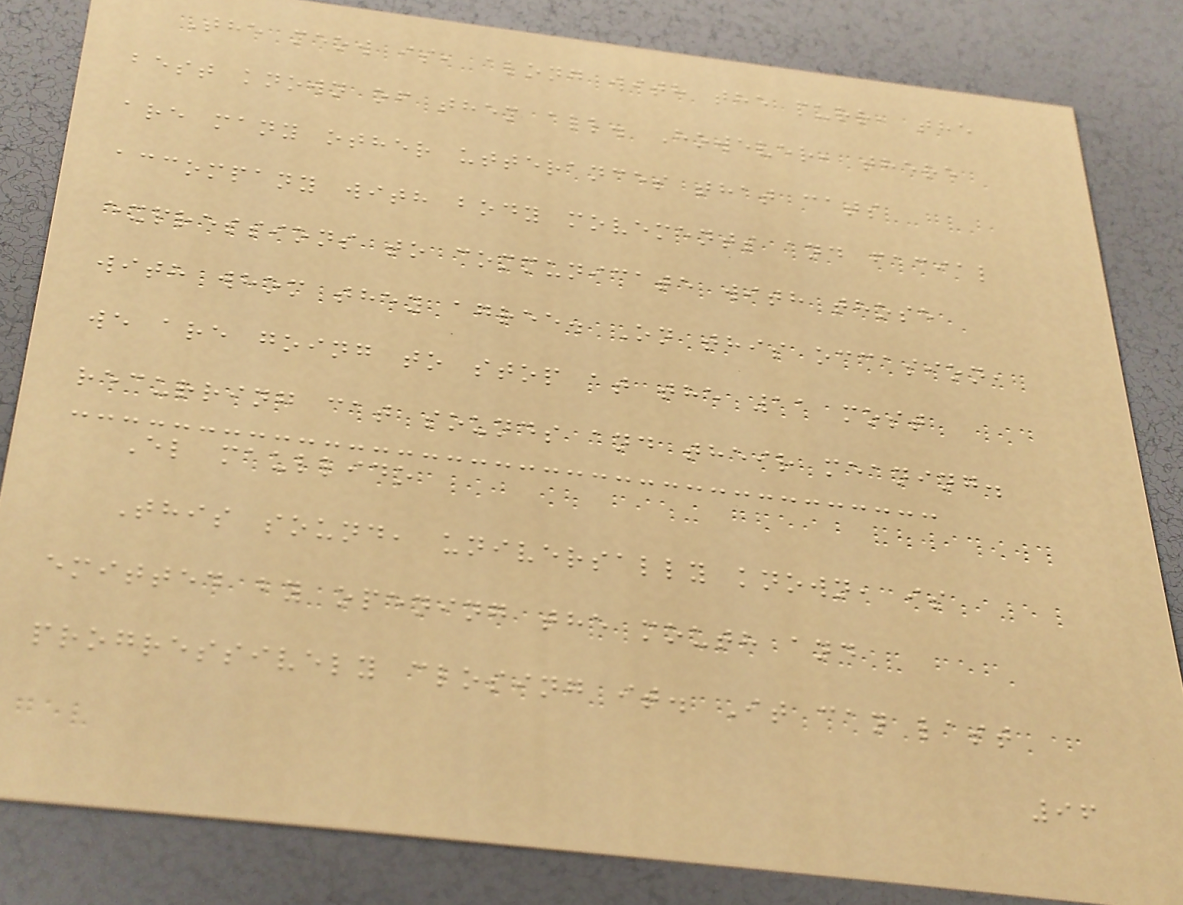The meow is, along with the purr, the
best known of them all. However, there
are many other utterances that cats
accompany with body movements and facial
expressions to communicate with those
with whom they agree. On this occasion,
we are going to stop at the 11 most
recurring cat sounds and their meaning.
El maullido
This sound, universally known, is
emitted by opening the mouth and
progressively closing it. It can last
96
